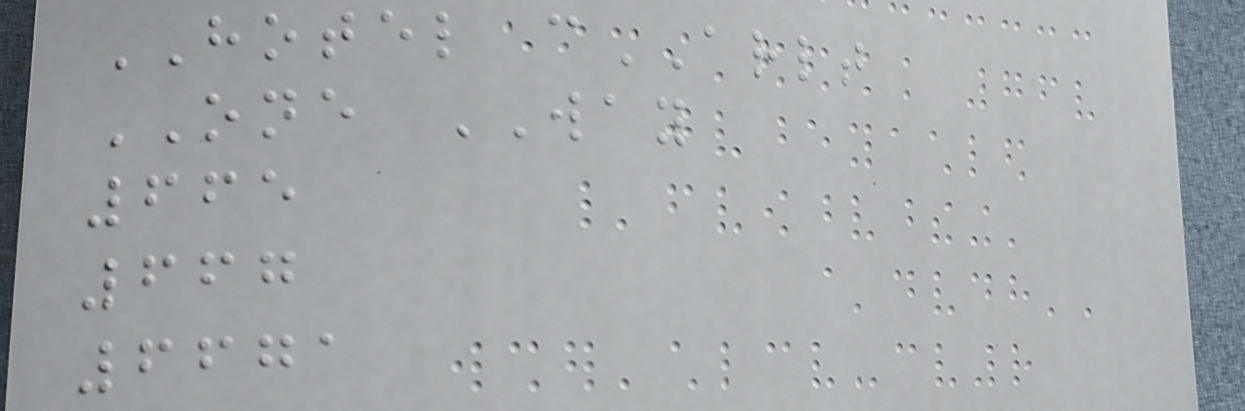HOTEL cARLT
ONE WAY
665
667
6671
